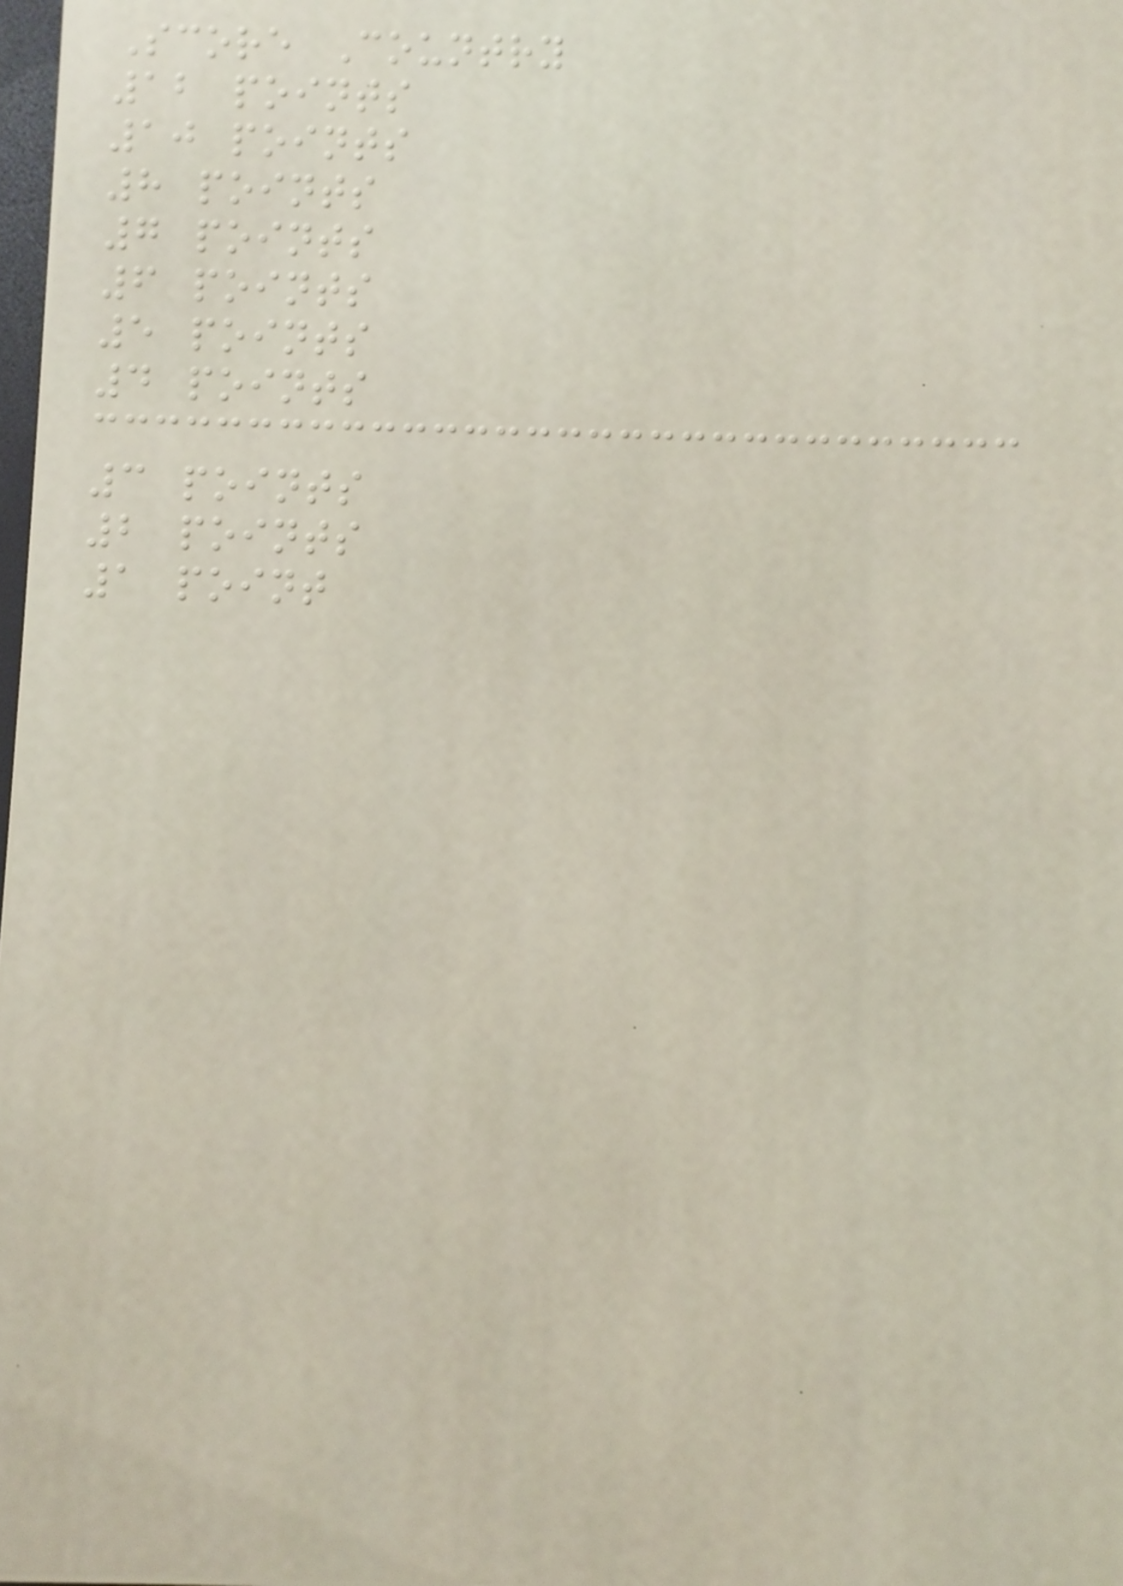Score Country
12 points
10 points
8 points
7 points
6 points
5 points
4 points
3 points
2 points
1 point
